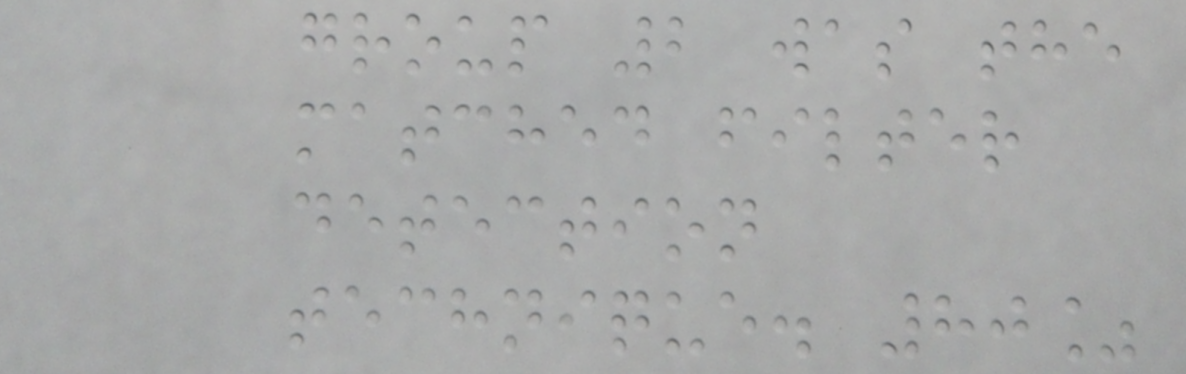group 2 was the
matched filter
detection
technique. 80%
